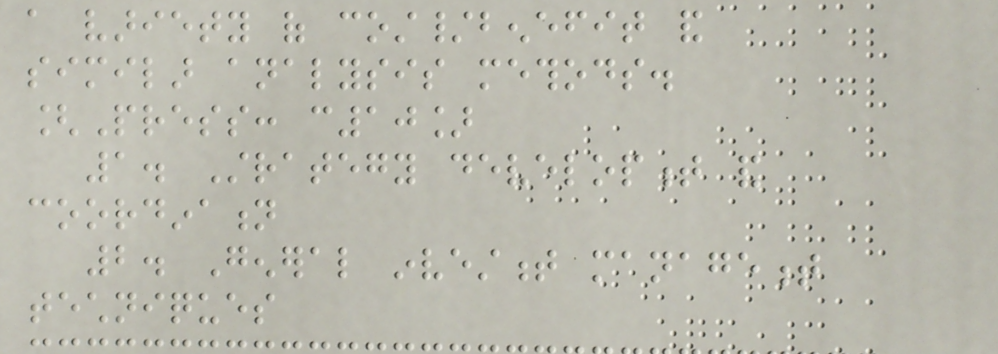a variety of cost/benefit and
similar analysis methods.
[Press: c10]
1. Strategy development and
coordination
2. General investment management
techniques
